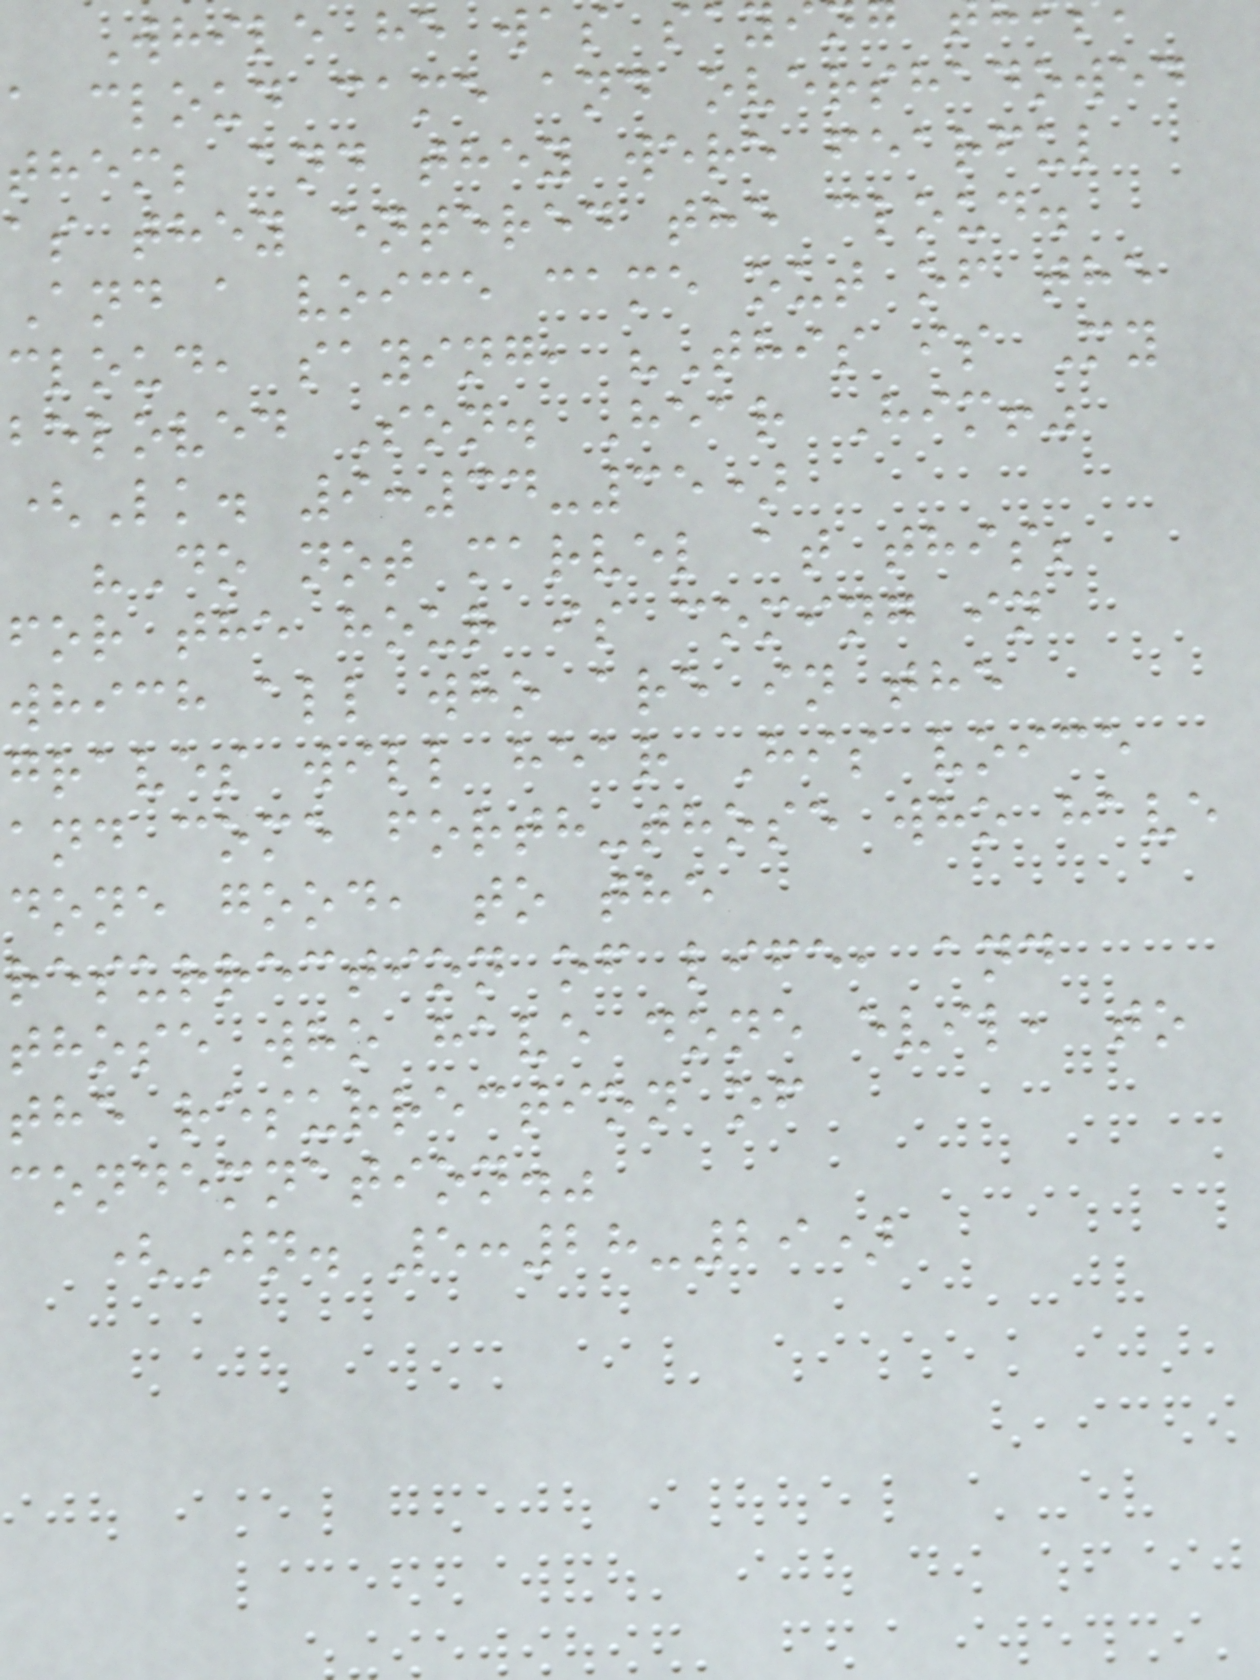While he was say
a cloud came and overshadowed
them; and they were fearful
as they entered the cloud.
And a voice came out of the
cloud, saying, "This is My
beloved Son. Hear Him!"
(Lk. 9:34-35)
"Do not marvel at this;
for the hour is coming in
which all who are in the
graves will hear His voice
and come forth-those who have
done good, to the
resurrection of life, and
those who have done evil, to
the resurrection of
condemnation."
(Jn. 5:28-29)
